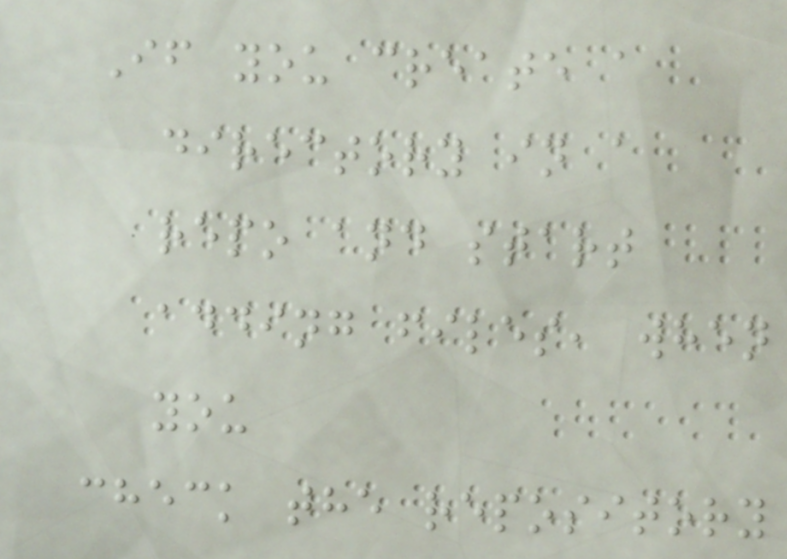If you create a
directory in a
repo and start
adding files, when
you
check the repository
